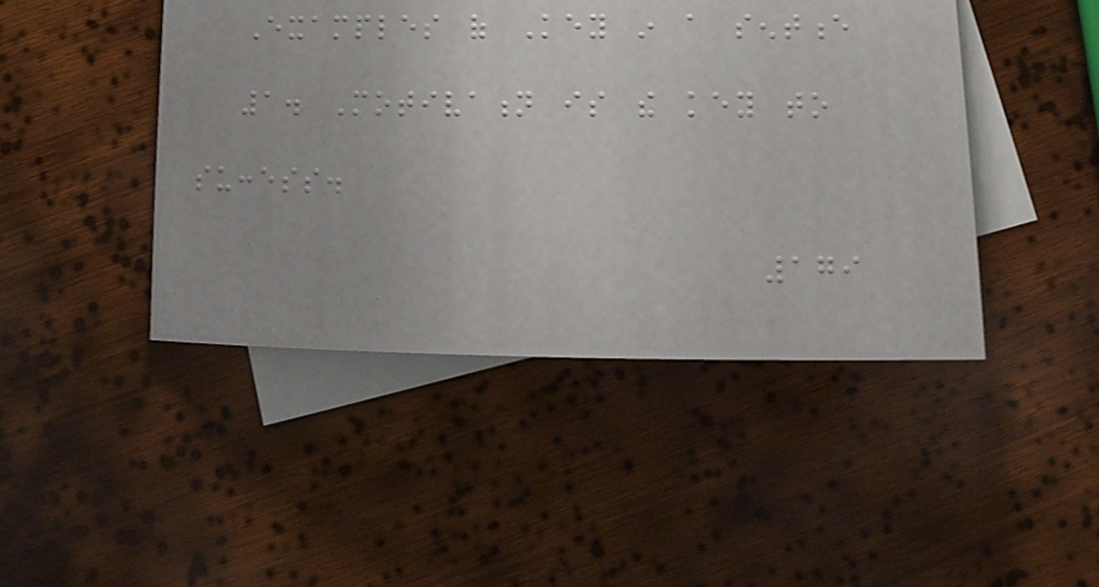Examples of Key in a sentence
1. Motivation is the key to
success.
179
